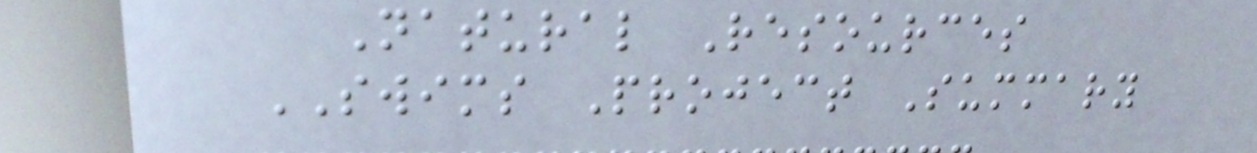Natural Resources
SWIMS Project Summary
